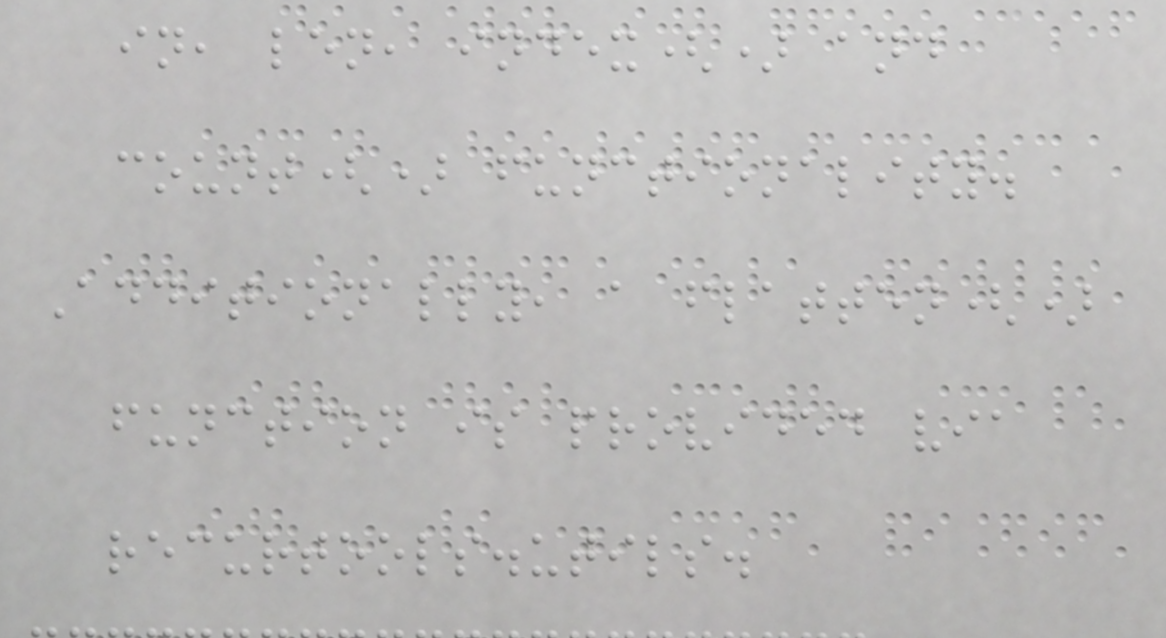in, len, index() and
count() functionality.
Additionally, a flatten()
function is provided via
recurtools.utils.
